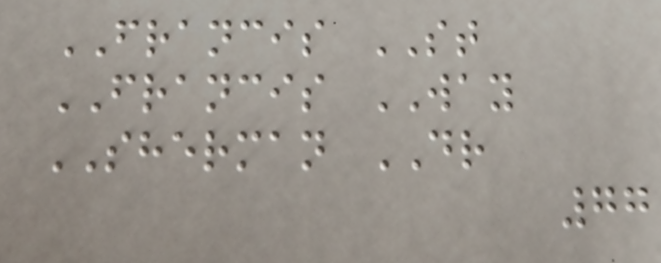FRANCIS ST
FRANCIS WAY
SHERMAN DR
77
